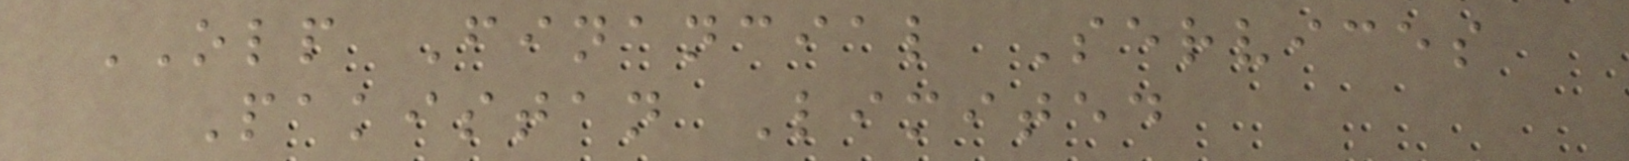OLP Financial Services
Pakistan Limited
